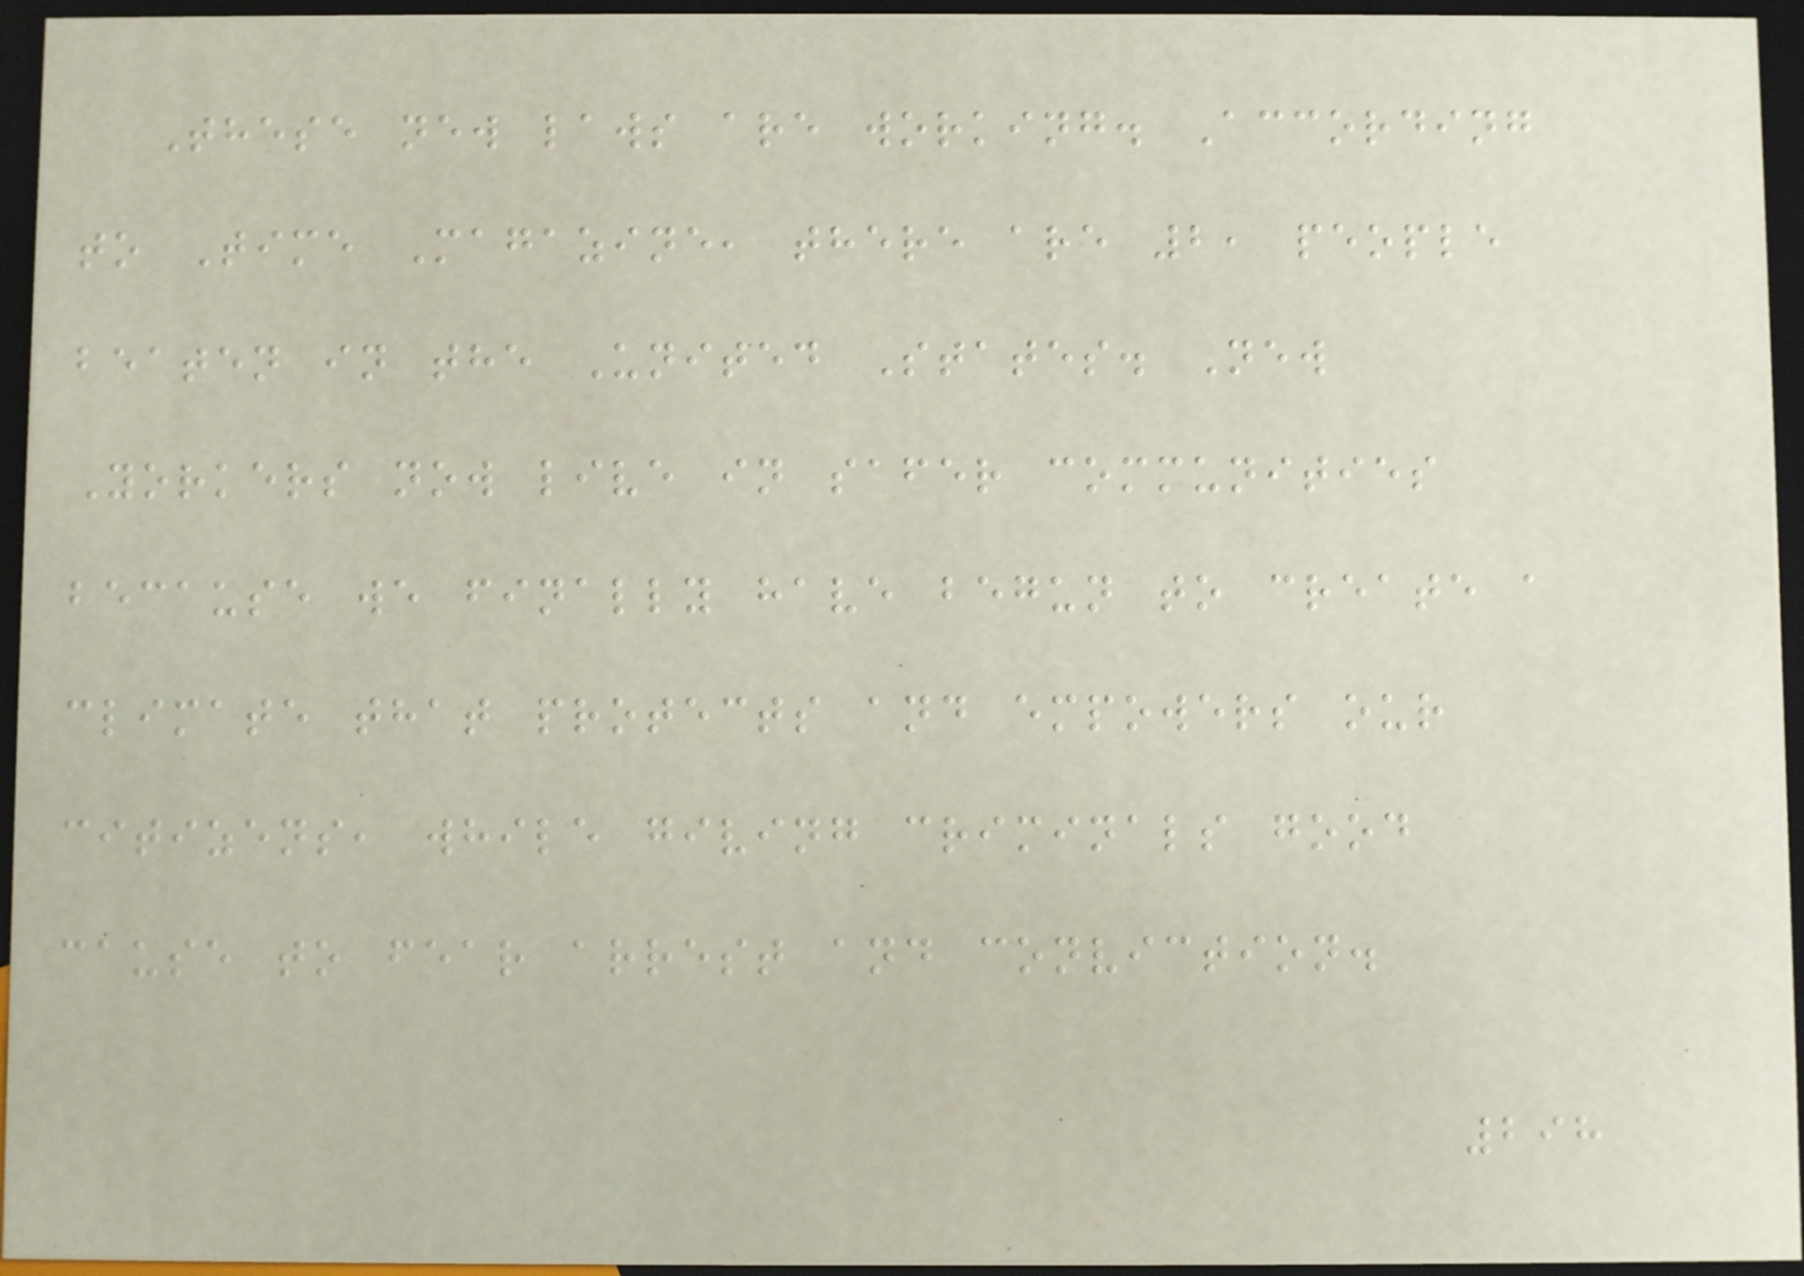These new laws are working. According
to Time Magazine, there are 2, people
beaten in the United States. New
Yorkers now live in safer communities
because we finally have begun to create a
climate that protects and empowers our
citizens, while giving criminals good
cause to fear arrest and conviction.
298
